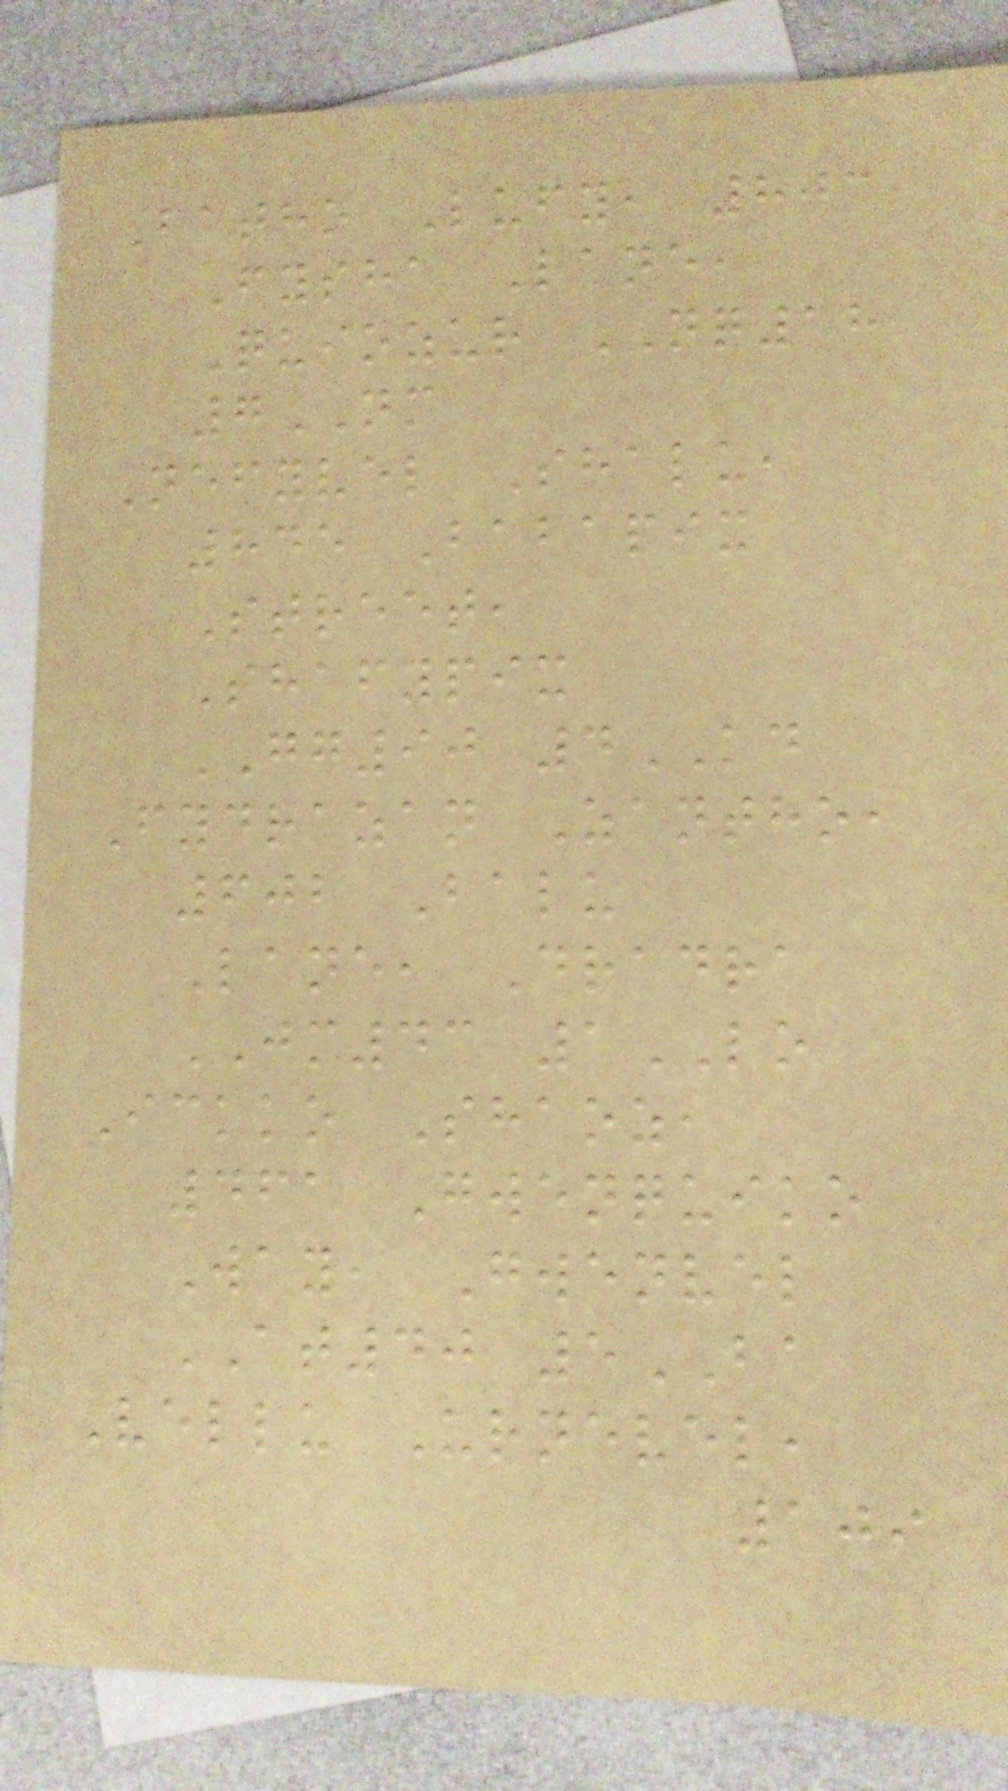Batho Lufy, 803
Fysha Lane,
Quiozur NQ18
7NM
Nefyvel Shalu,
845 Babapix
Street,
Shafypix
GG90 4KD
Fydrazan Zantho,
602 Balu
Lane, Dradra
JM43 1LO
Ickko Shaoz,
461 Gwenquiko
Way, Gwenvel
AT40 5BA
Vellu Urnevel,
109
